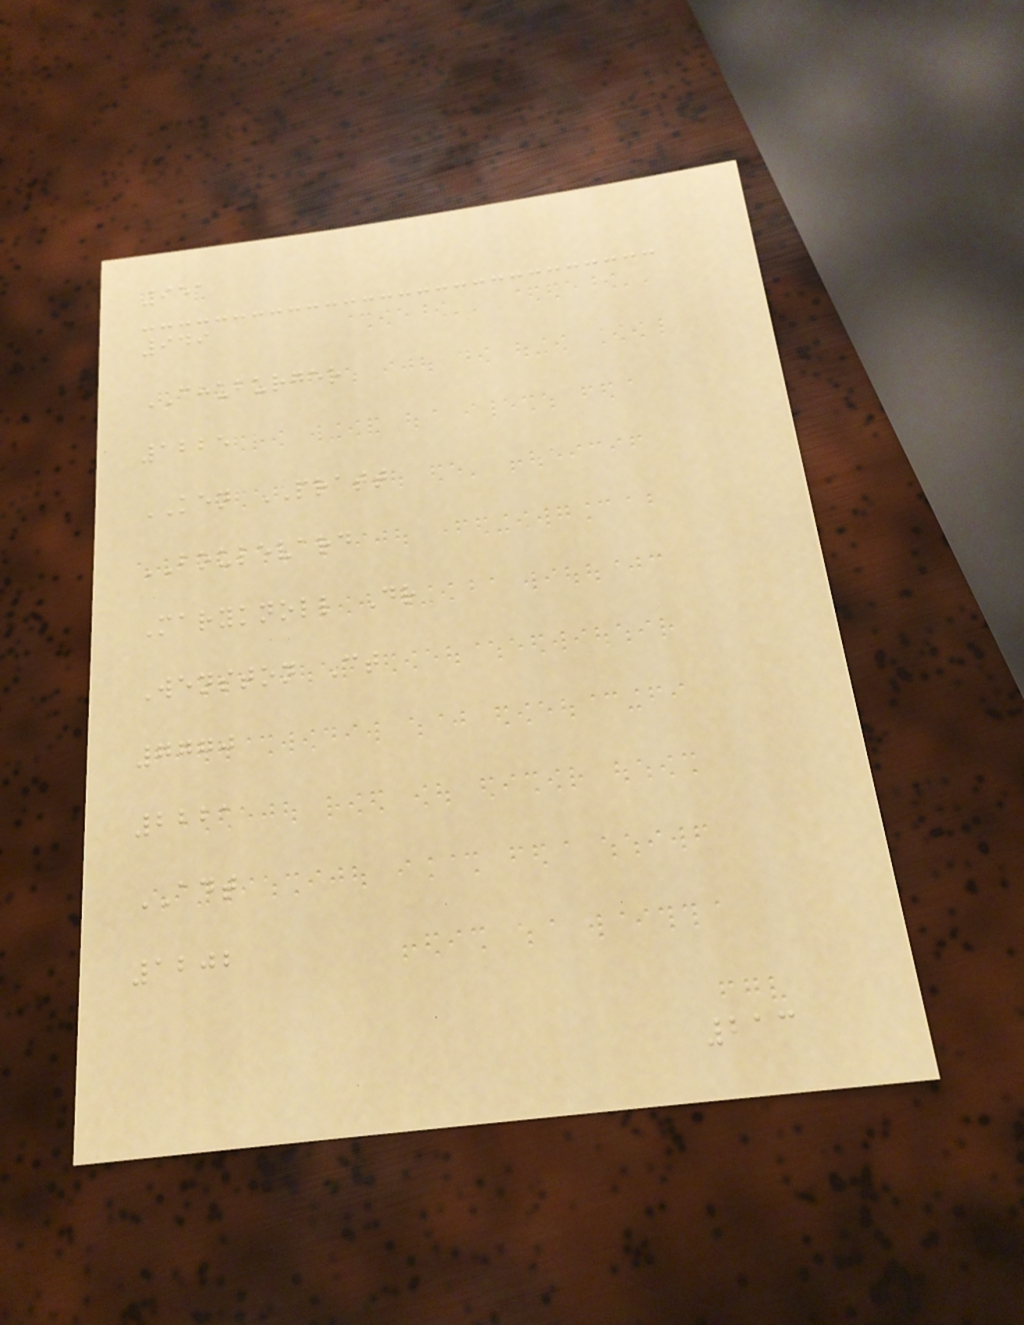951
949
CHUBURGER
1225
KEN PRATT
BOULEVARD
Maryknoll Dr
Wenston Ct
7770
2221
ADT
1202
213
